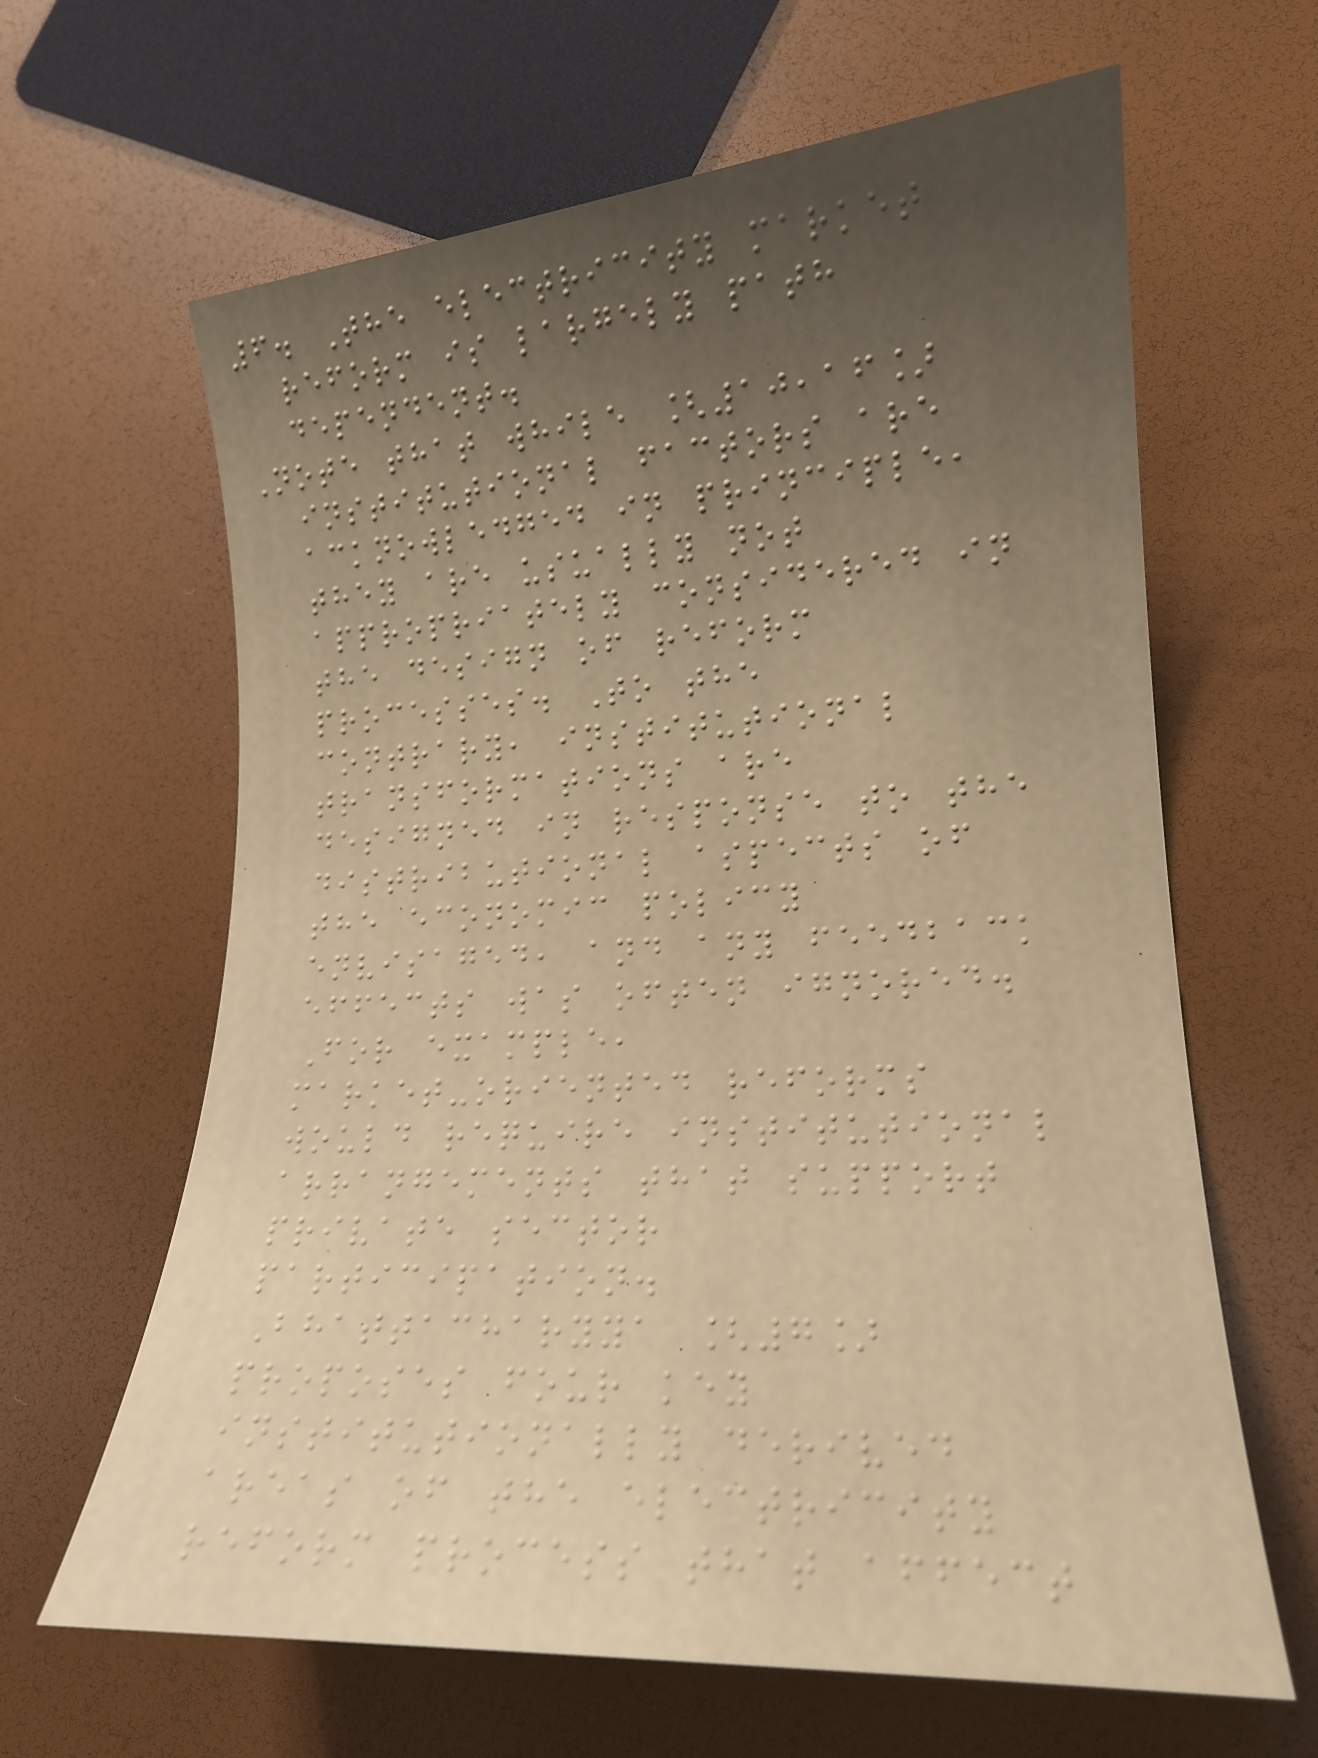6. The electricity market
reform is largely path
dependent.
Note that while [10,16]
institutional factors are
acknowledged in principle,
they are usually not
appropriately considered in
the design of reform
processes. To the
contrary, institutional
transformations are
designed in response to the
distributional aspects of
the economic policy
envisaged, and any feedback
effects was often ignored.
For example,
market-oriented reforms
would require institutional
arrangements that support
private sector
participation.
Bhattacharyya [7]
proposes four key
institutionally derived
areas of the electricity
reform process that affect
